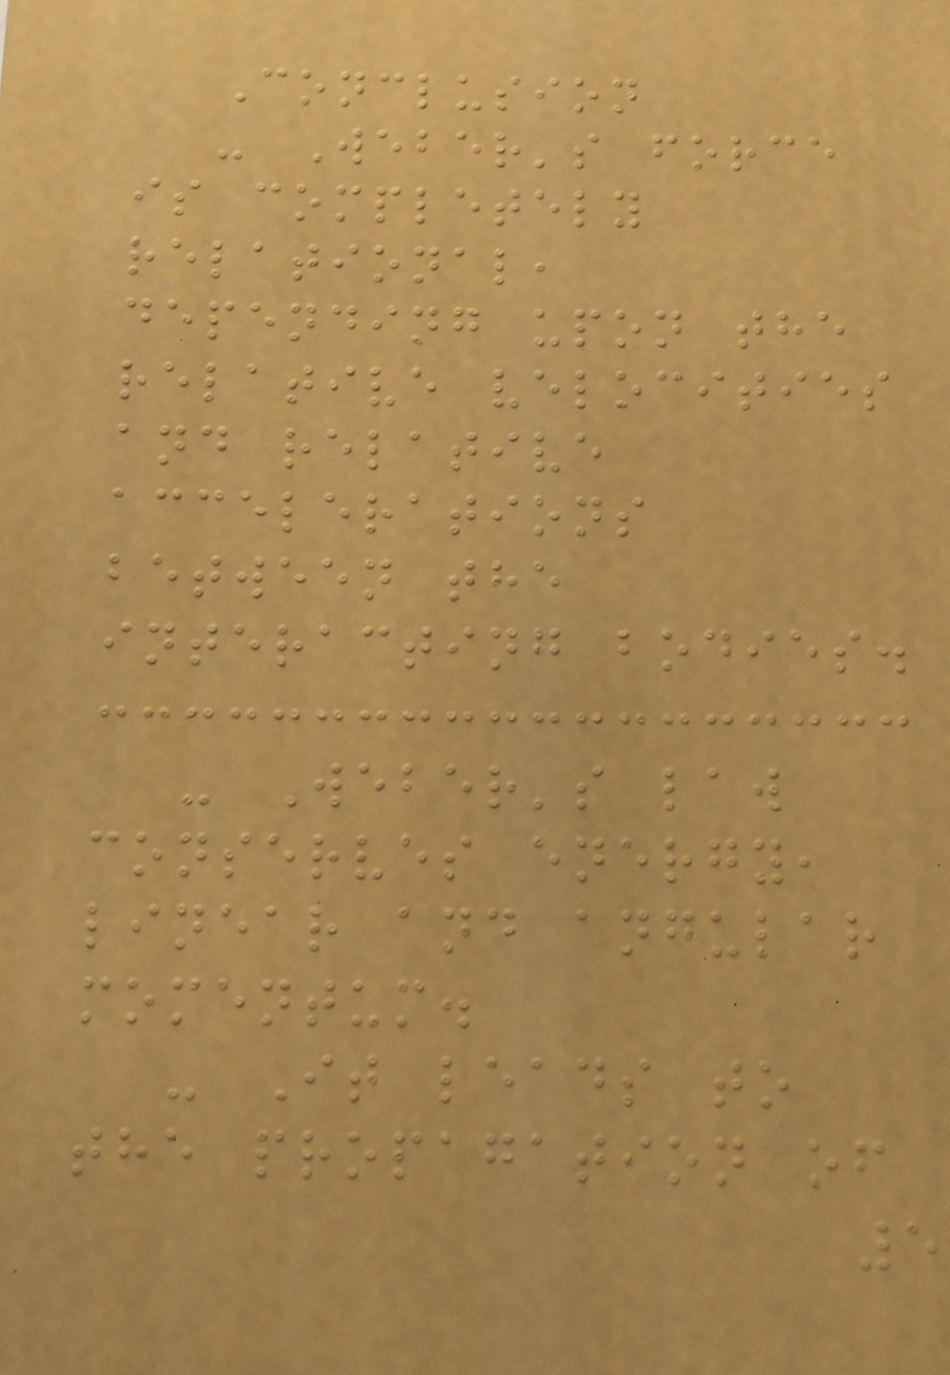Conclusion
- Weber's force
is completely
relational,
depending upon the
relative velocities
and relative
accelerations
between the
interacting bodies.
- Weber's law
conserves energy,
linear and angular
momentum.
- It leads to
the propagation of
5
